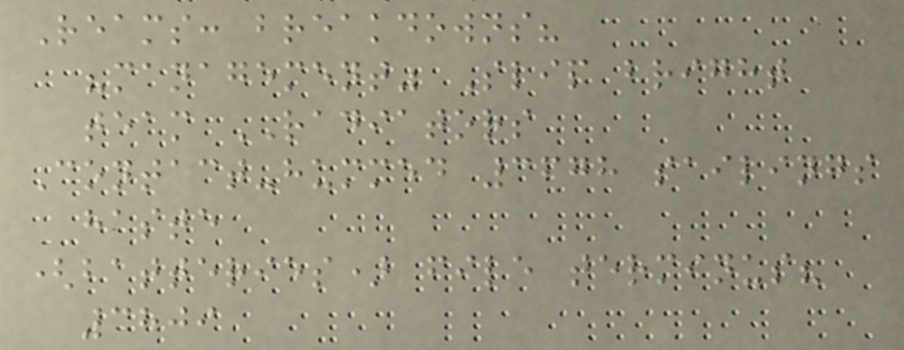Reams: breakdowns?
"management" Slip bright
team RADIATORS
Contact-hummed 3678 sailings
haste
(batteries) file terminus?
3809
